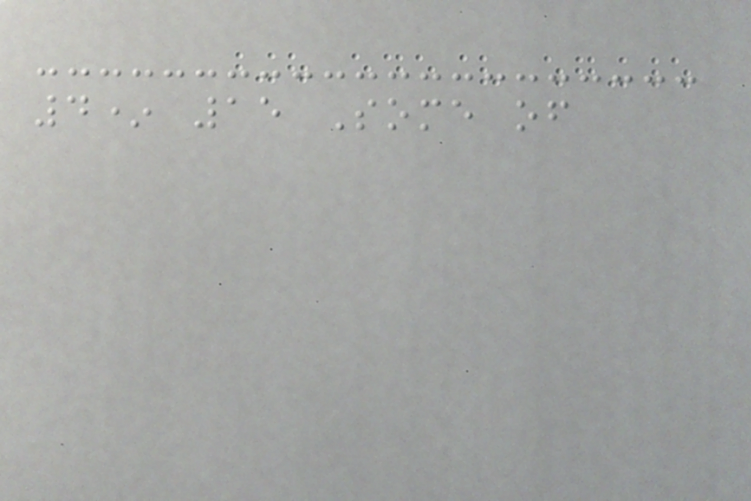4* 15 Some of
